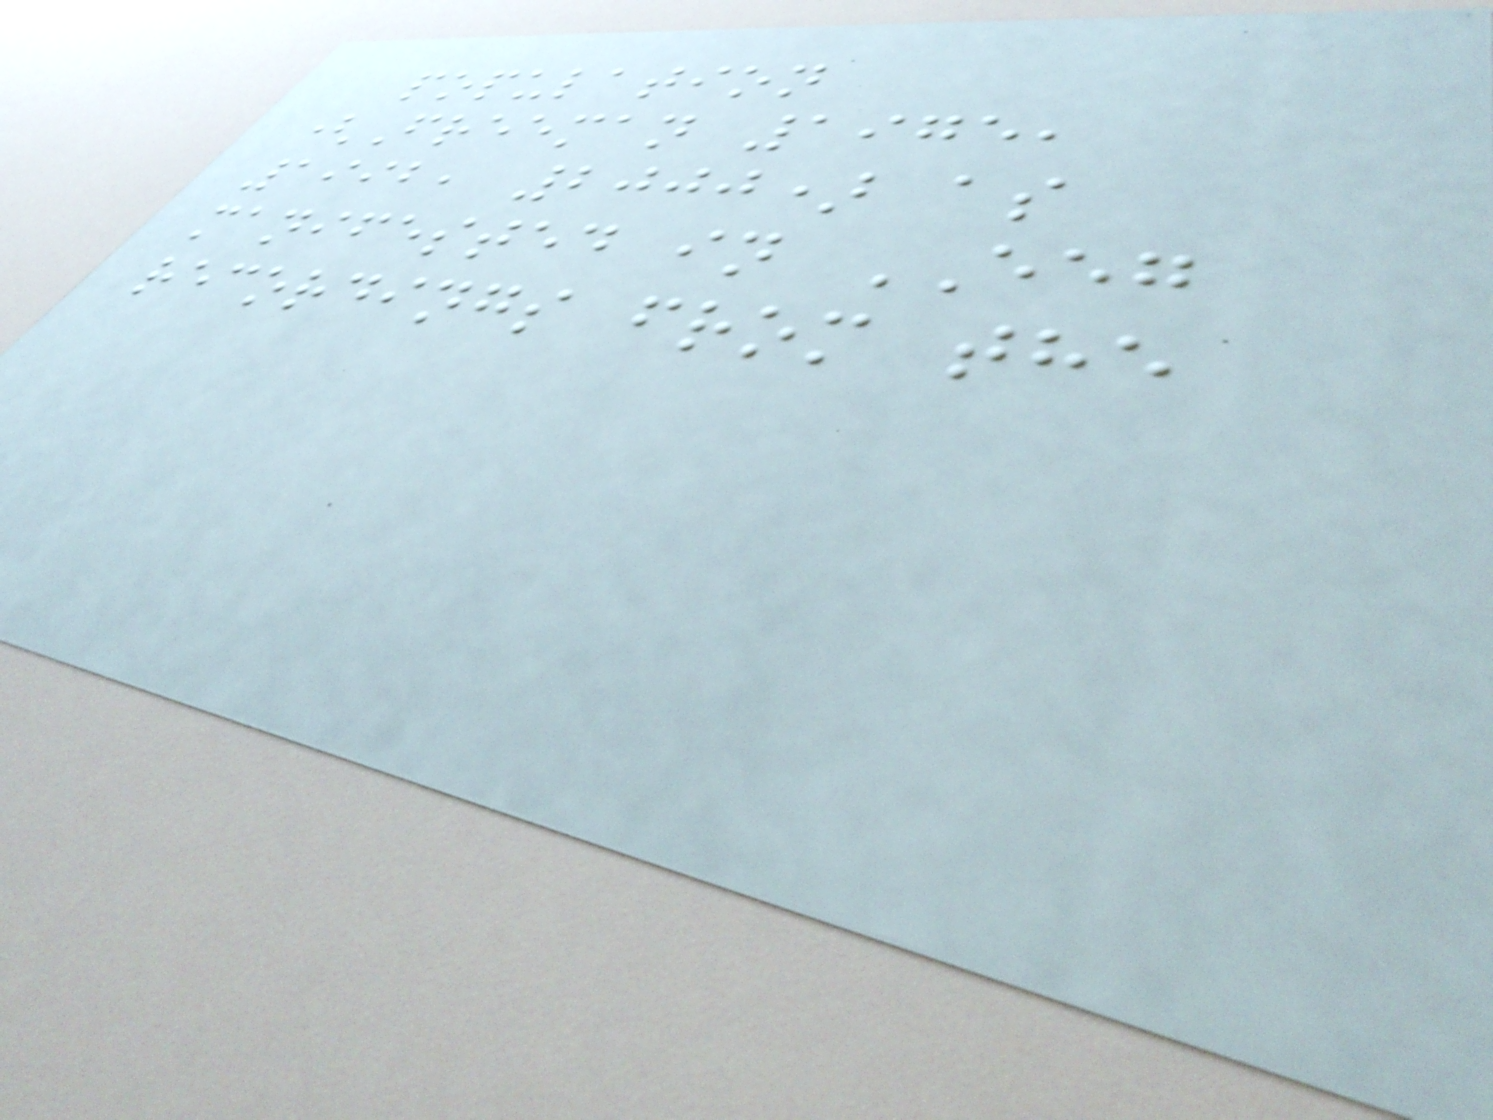population
(Freeman 1975,
1992, 2000) as
manifested in EEG
recordings from the
